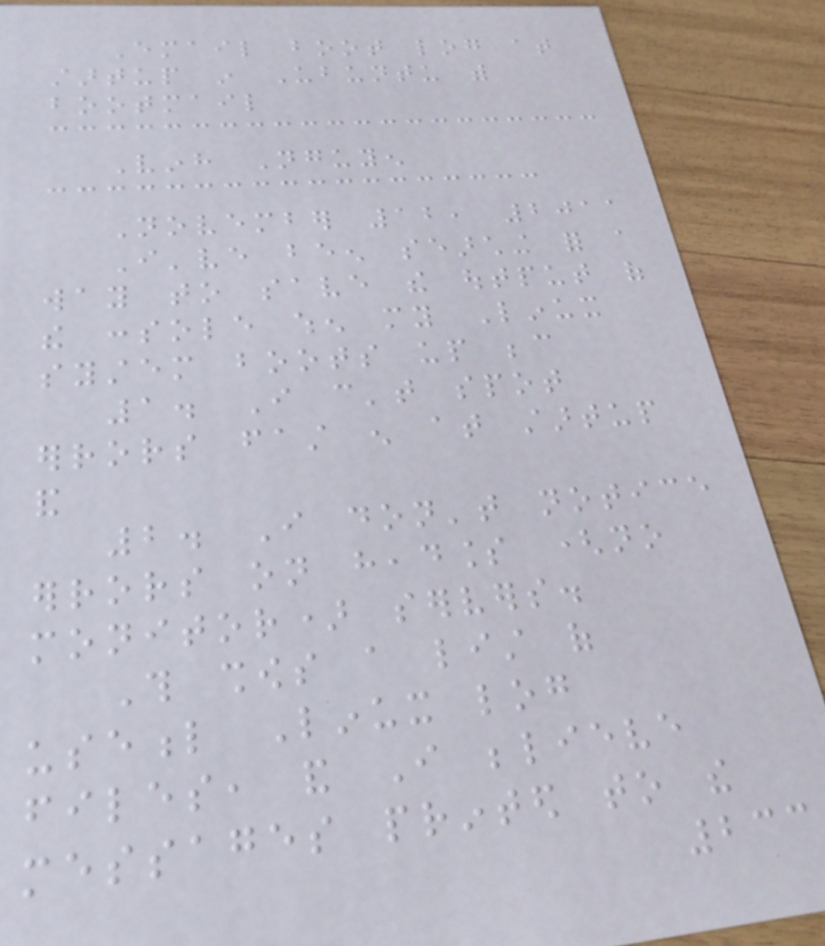Email boot log at
startup in Ubuntu with
bootmail
Vinh Nguyen
November 12, 2011
I've been searching for a
way to save the output of
the console when my Linux
system boots up because
1. I can't spot
errors fast enough at startup
and
2. I don't notice
errors on headless (no
monitor) servers.
This shows a list of
useful Linux log
files, and I believe
messages printed to the
233
